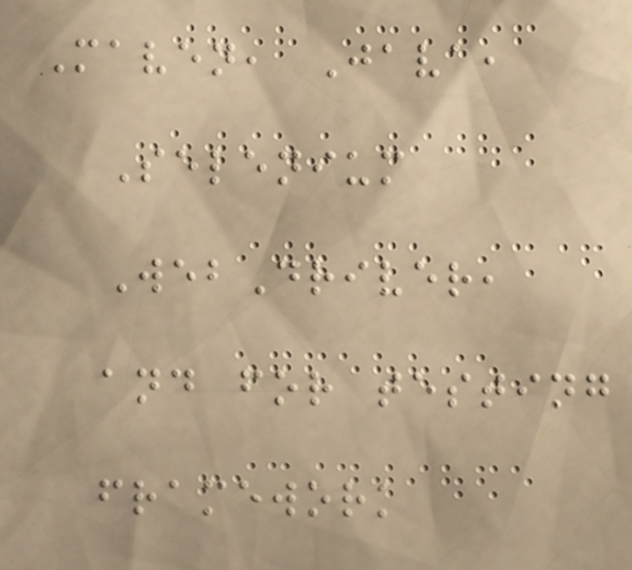Maven, Java,
Selenium
WebDriver,
and for testing
framework
